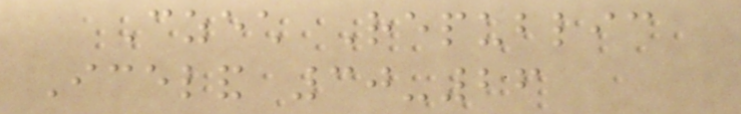Czech Republic
Iceland 30-26
